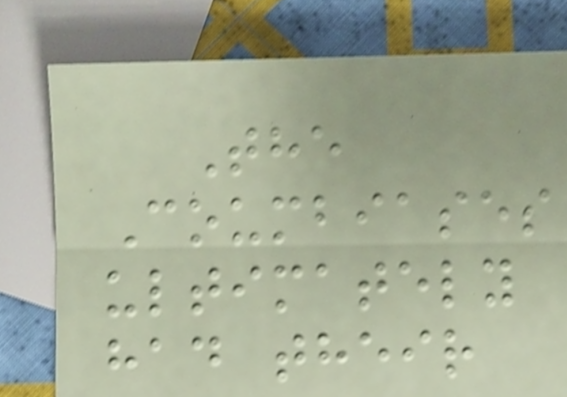The
Coumbiases
ultimately
had their
